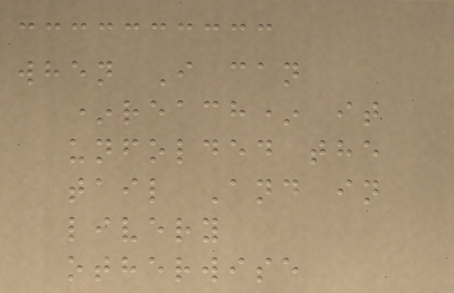when I can
*reach* it
unfolded the
tail And in
livery
otherwise
